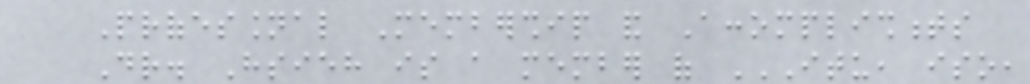Professional Membership and Accomplishments
Dr. Hsieh is a member of ITU, ISO,
